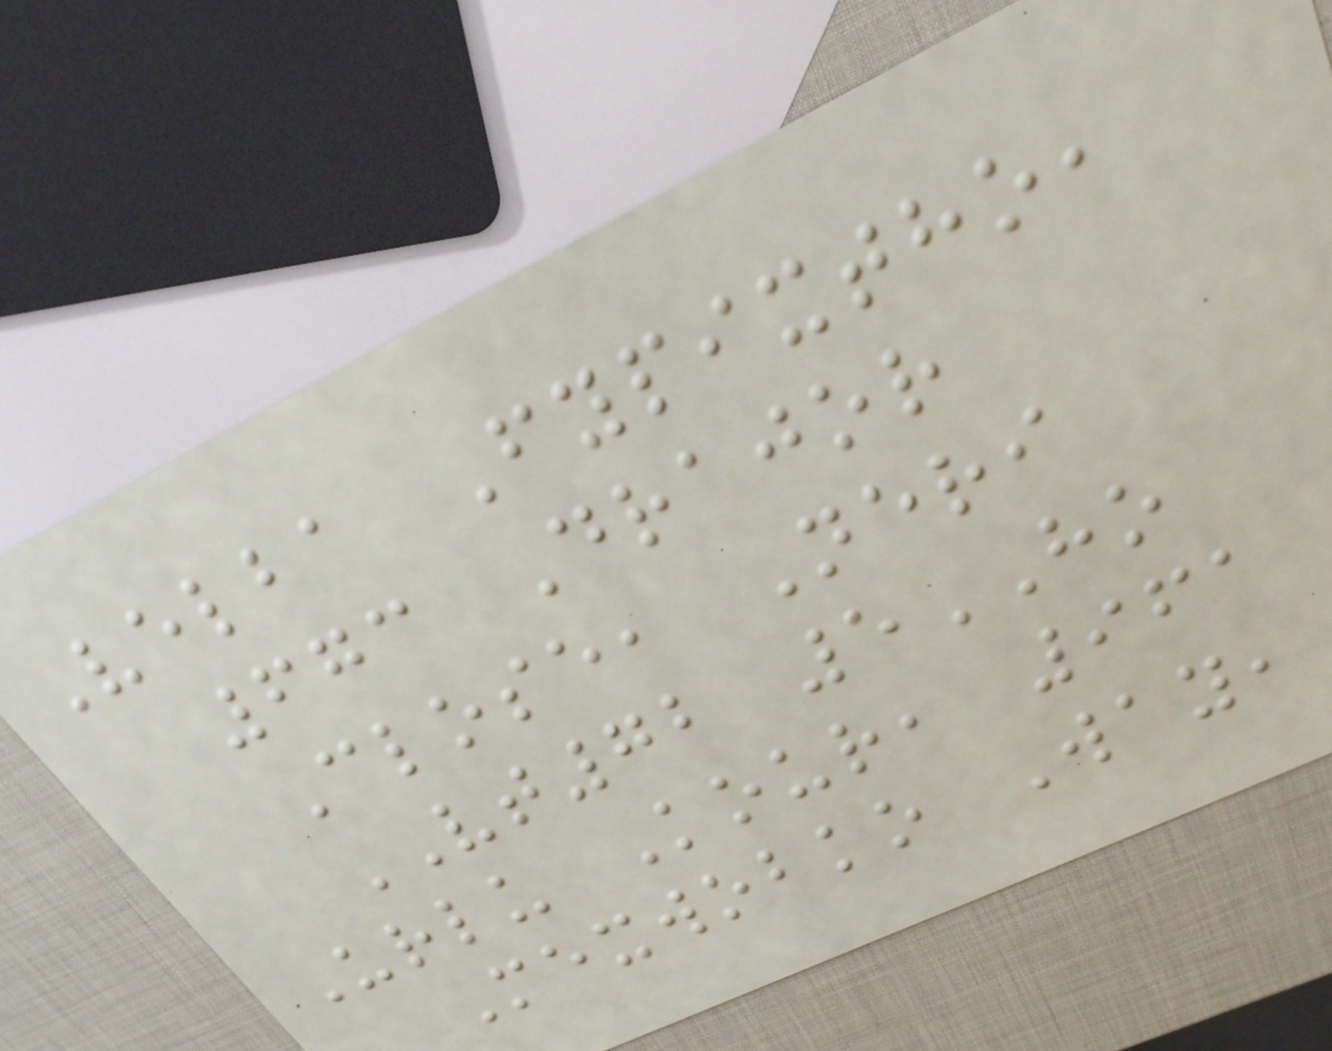Velba Fypixtho,
673 Drajor
Close, Neri
VT72 5HO
Urlu Kour, 961
Mexwobko Way,
